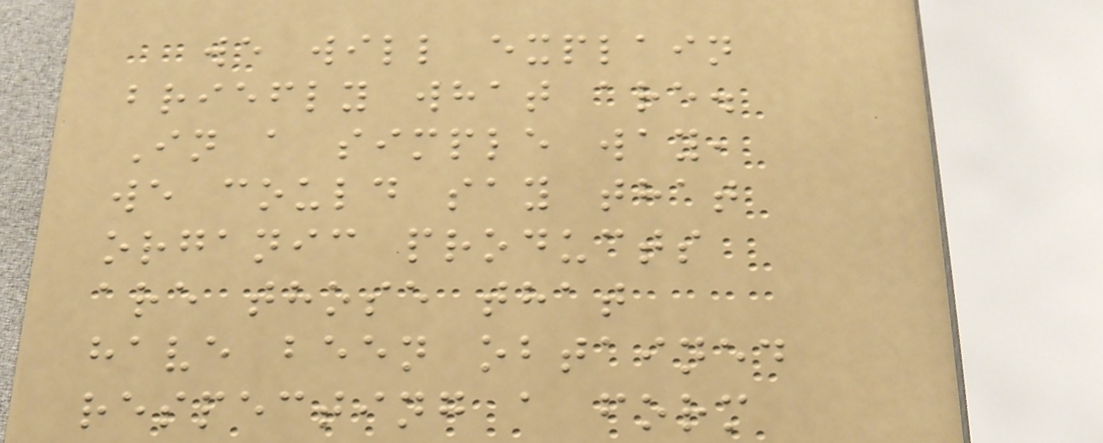we will explain
briefly what are.
In a simple way,
we could say that
organic products
are those that
have been obtained
respecting a form
